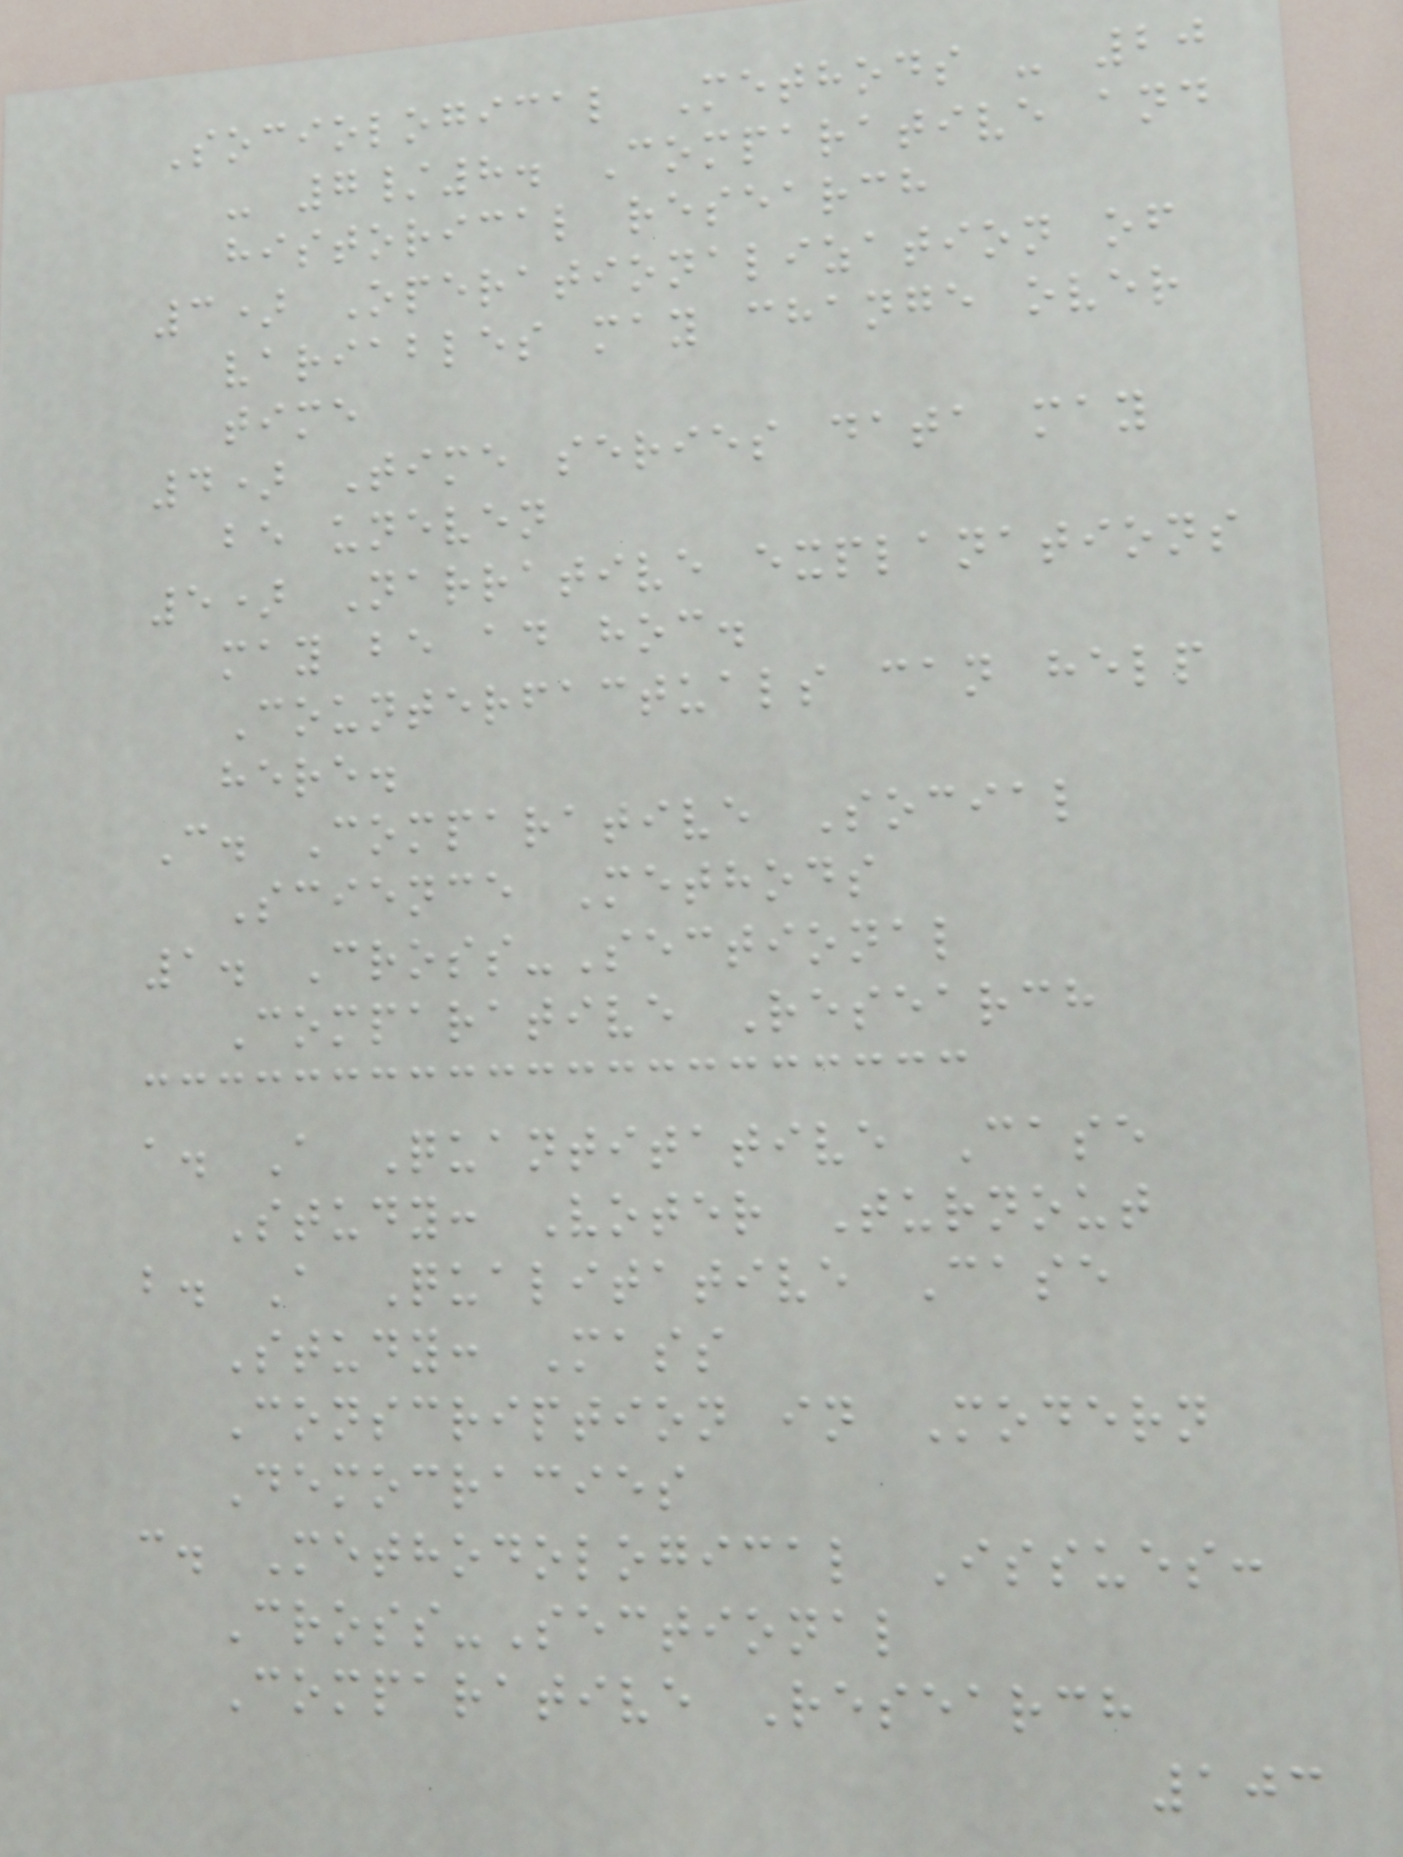Sociological Methods - 20
- 7/8. Comparative and
historical research
3) Operationalization of
variables may change over
time
4) Time series data may
be uneven
5) Narrative explanations
may be ad hoc.
Counterfactuals can help
here.
C. Comparative Social
Science Methods
1. Cross-Sectional
Comparative Research
a. A Quantitative Case
Study: Voter Turnout
b. A Qualitative Case
Study: Mass
Conscription in Modern
Democracies
c. Methodological Issues:
Cross-Sectional
Comparative Research
103
